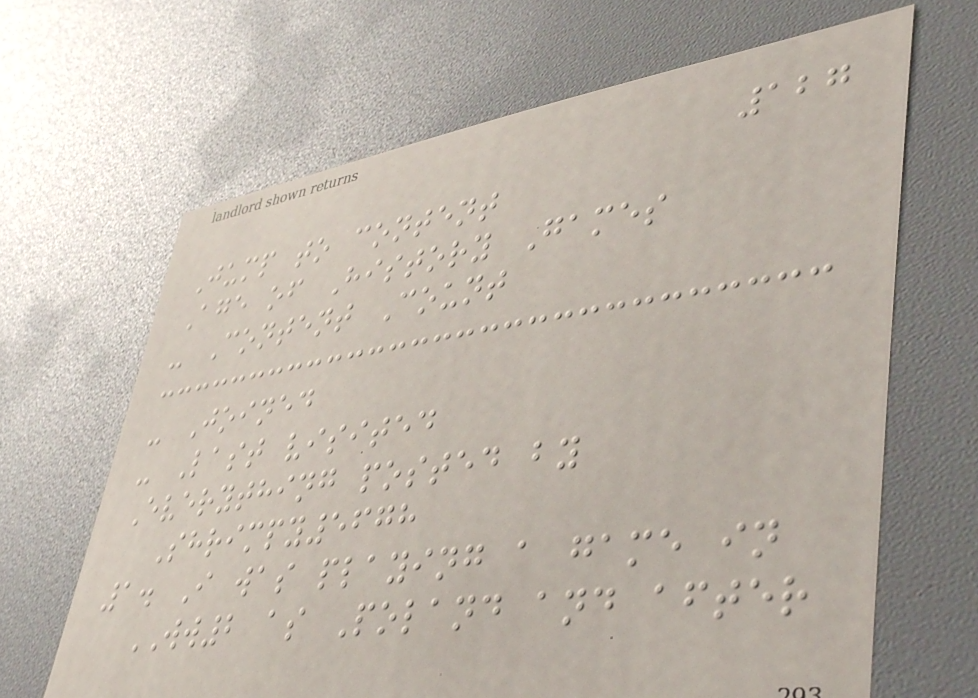127
Jump to content
Age of History Games
- Content Count
- Joined
- Last visited
Everything posted by
Shrimpy5678
1. I was playing a game in
WW2 as Poland and after
